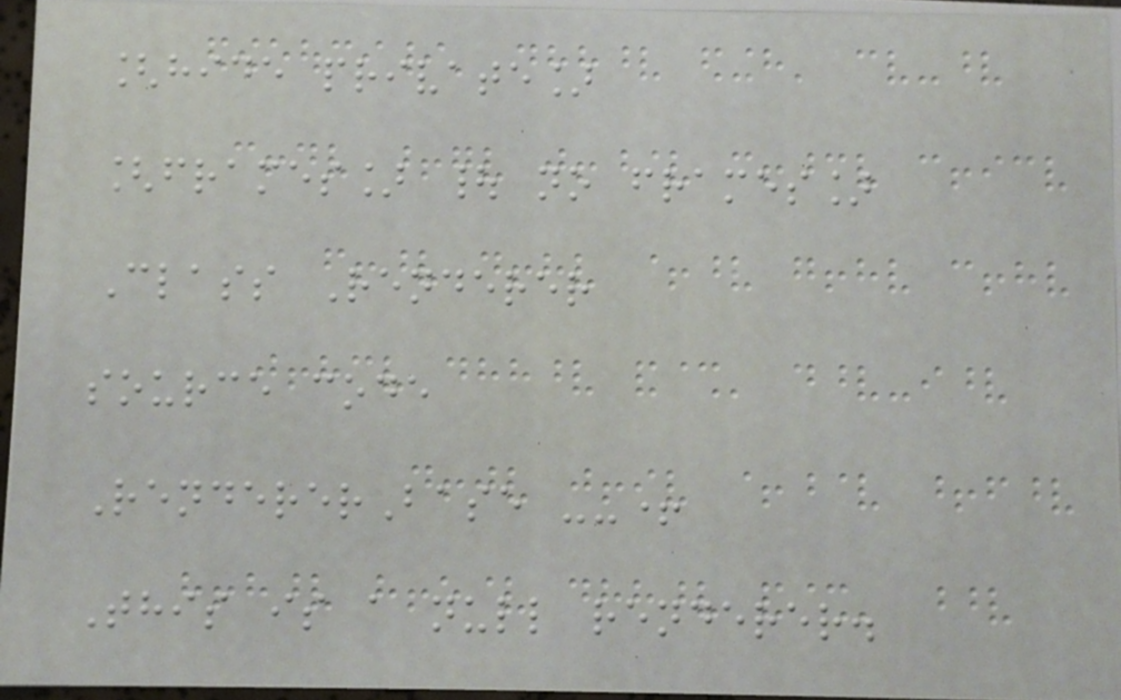[hide private]
[frames] | no frames]
Class Renderer
source code
RendererBase --+
This is a null renderer.
